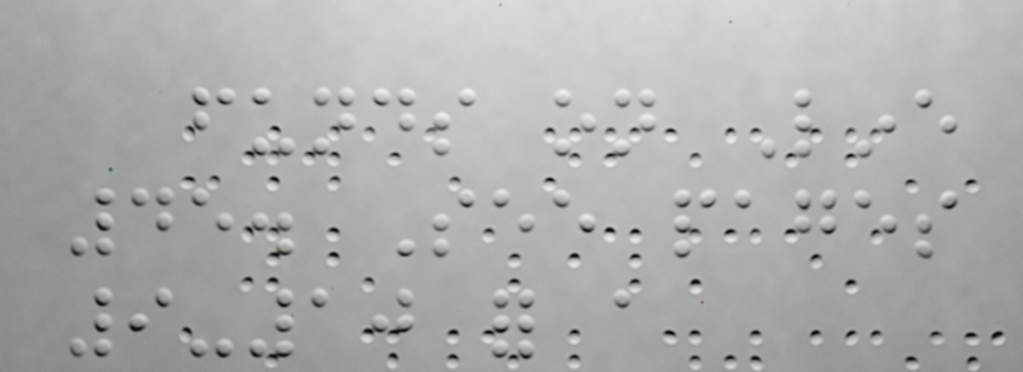funds on Line
45. See pages
9-10 for a
